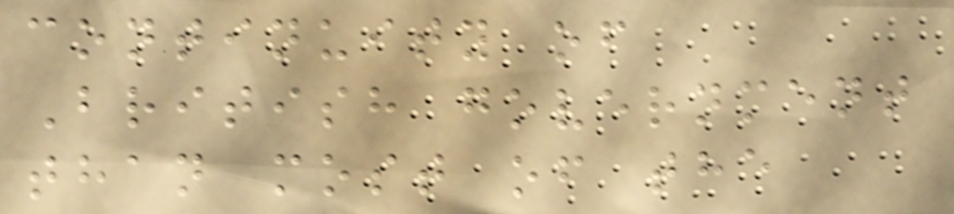continuity of
British government
than most of the
